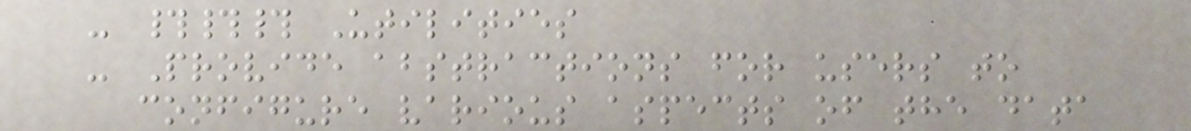- ### Utilities
- Provide abstractions for users to
configure various aspects of the data
